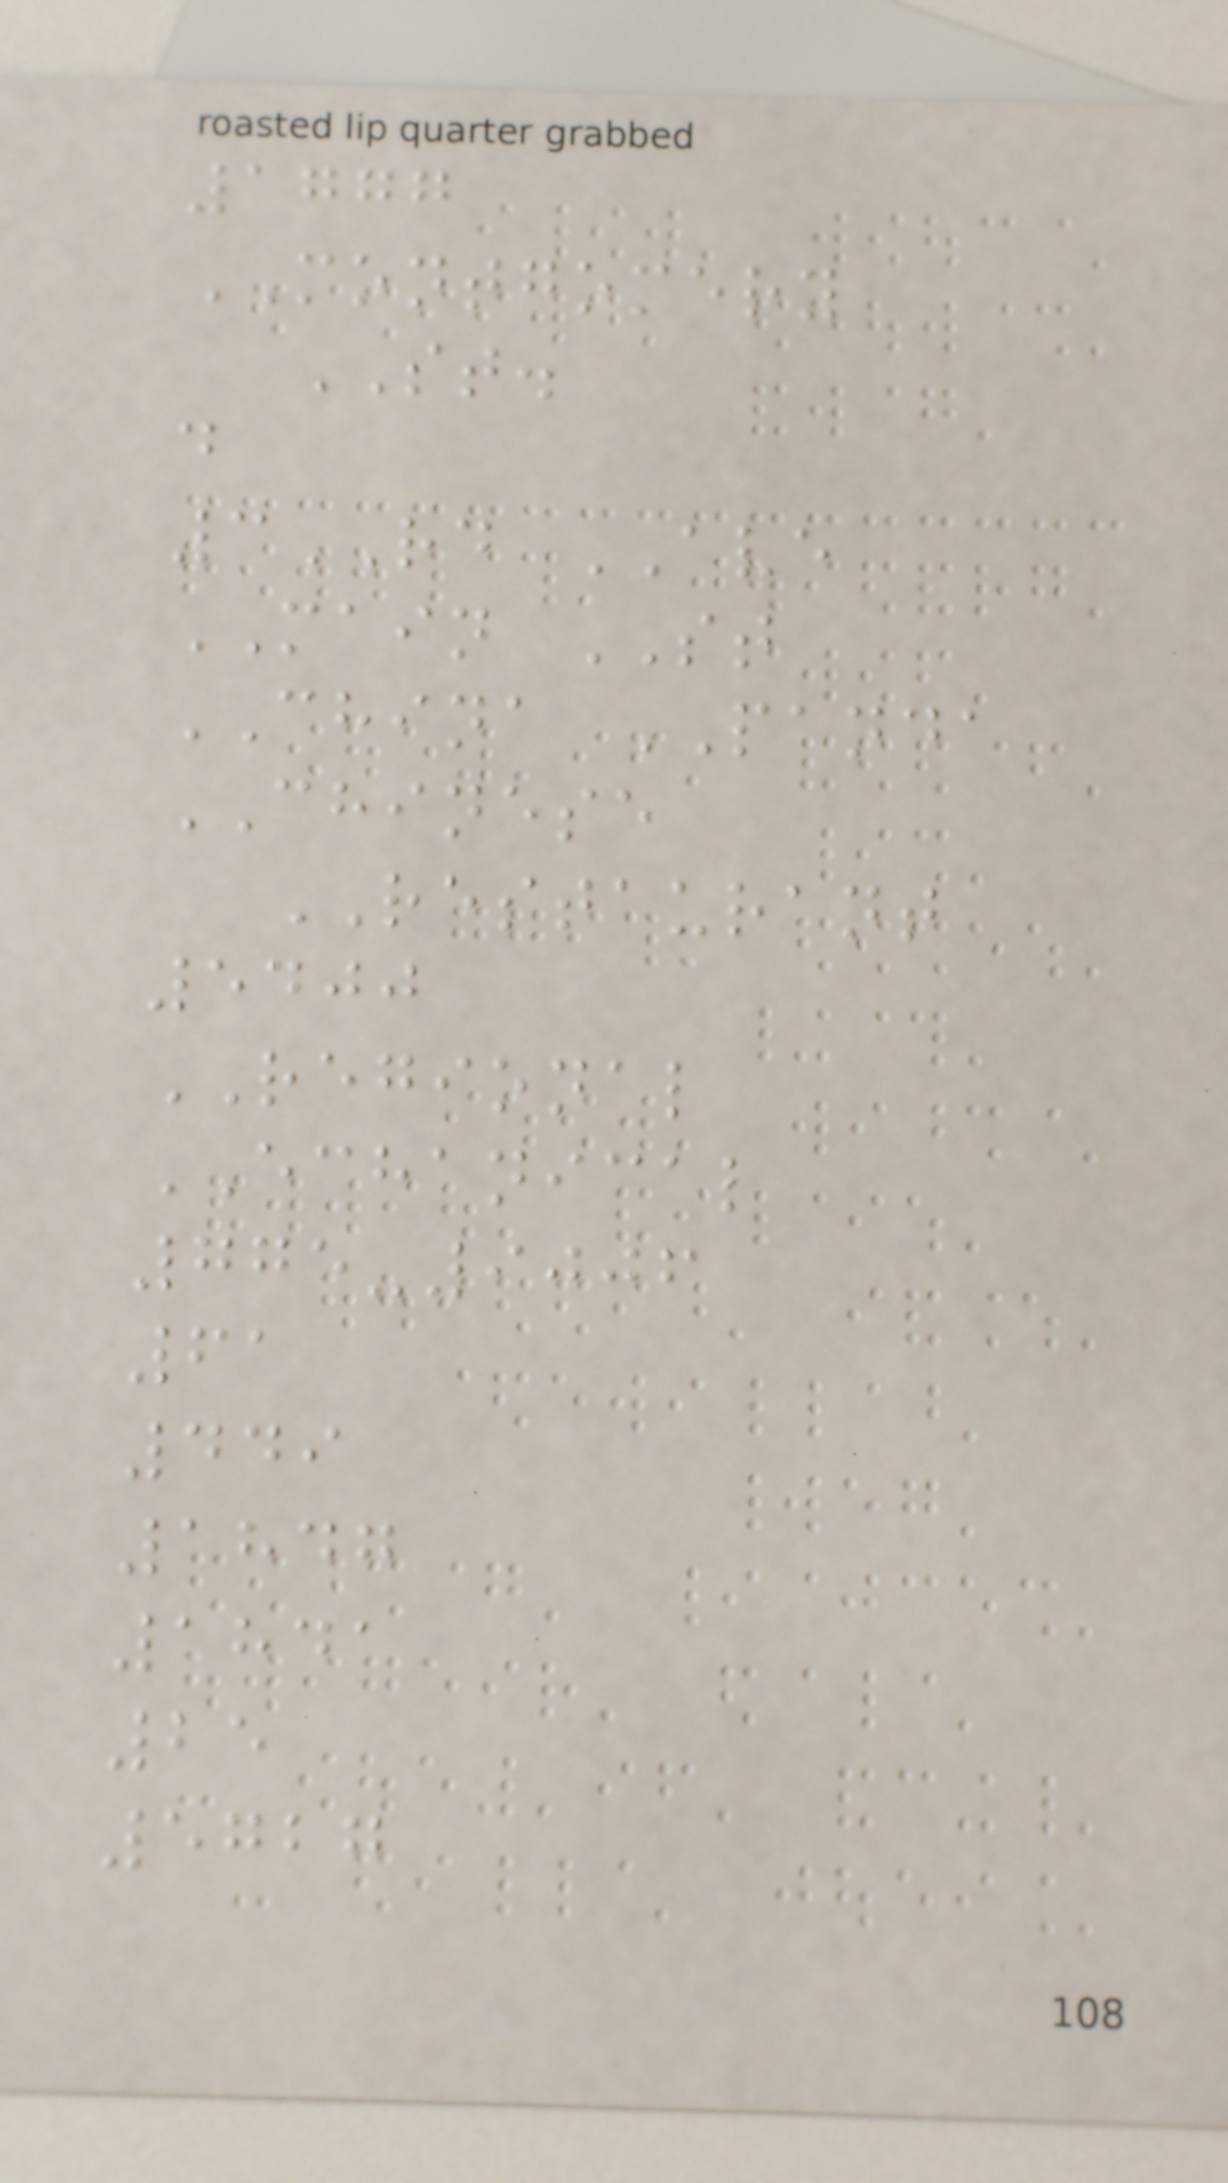1777
MONTGOMERY
ST.
d
3RD AVE
MAIN ST
CHINA PANDA
CHINESE
RESTAURANT
5400
REGIONAL
ECHANICAL
775-9006
61
449
1847
1841
25
5727
